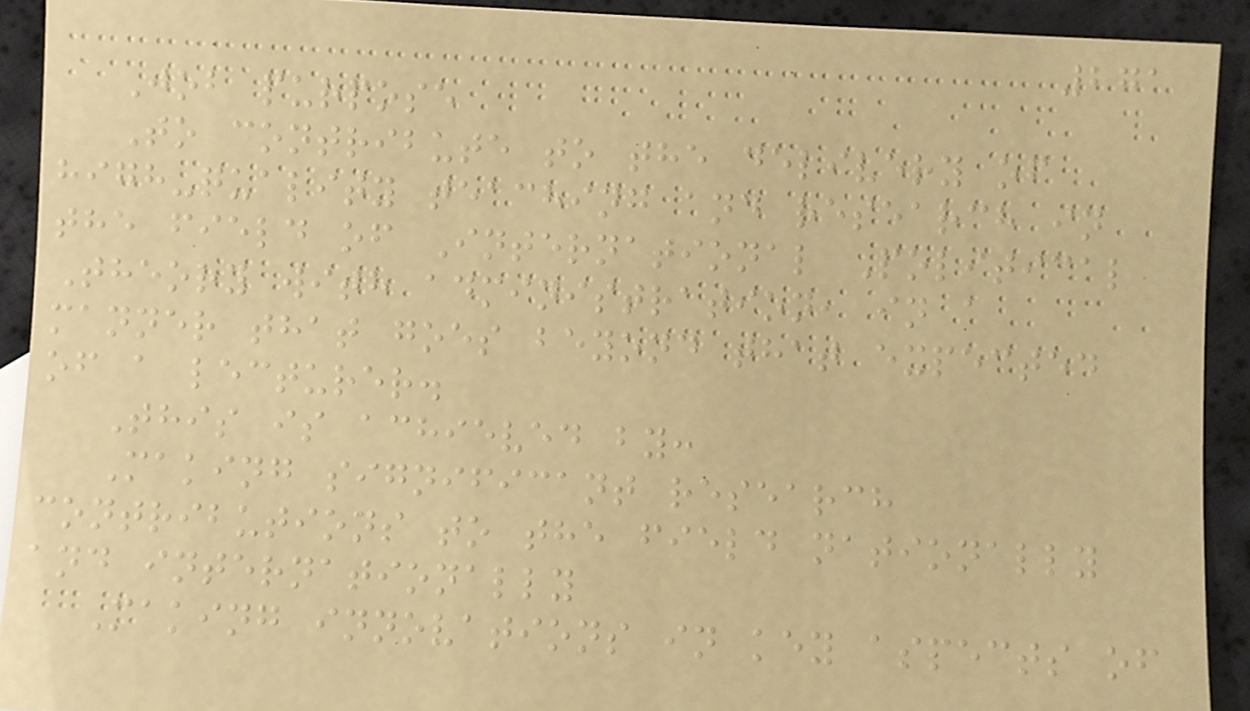271
Job purpose
To contribute to the delivery of
high-quality teaching and research in
the field of International Political
Theory with administration, in a
manner that goes beyond that expected
of a lecturer.
This is achieved by:
Making significant research
contributions to the field nationally
and internationally
Making innovations in key aspects of
